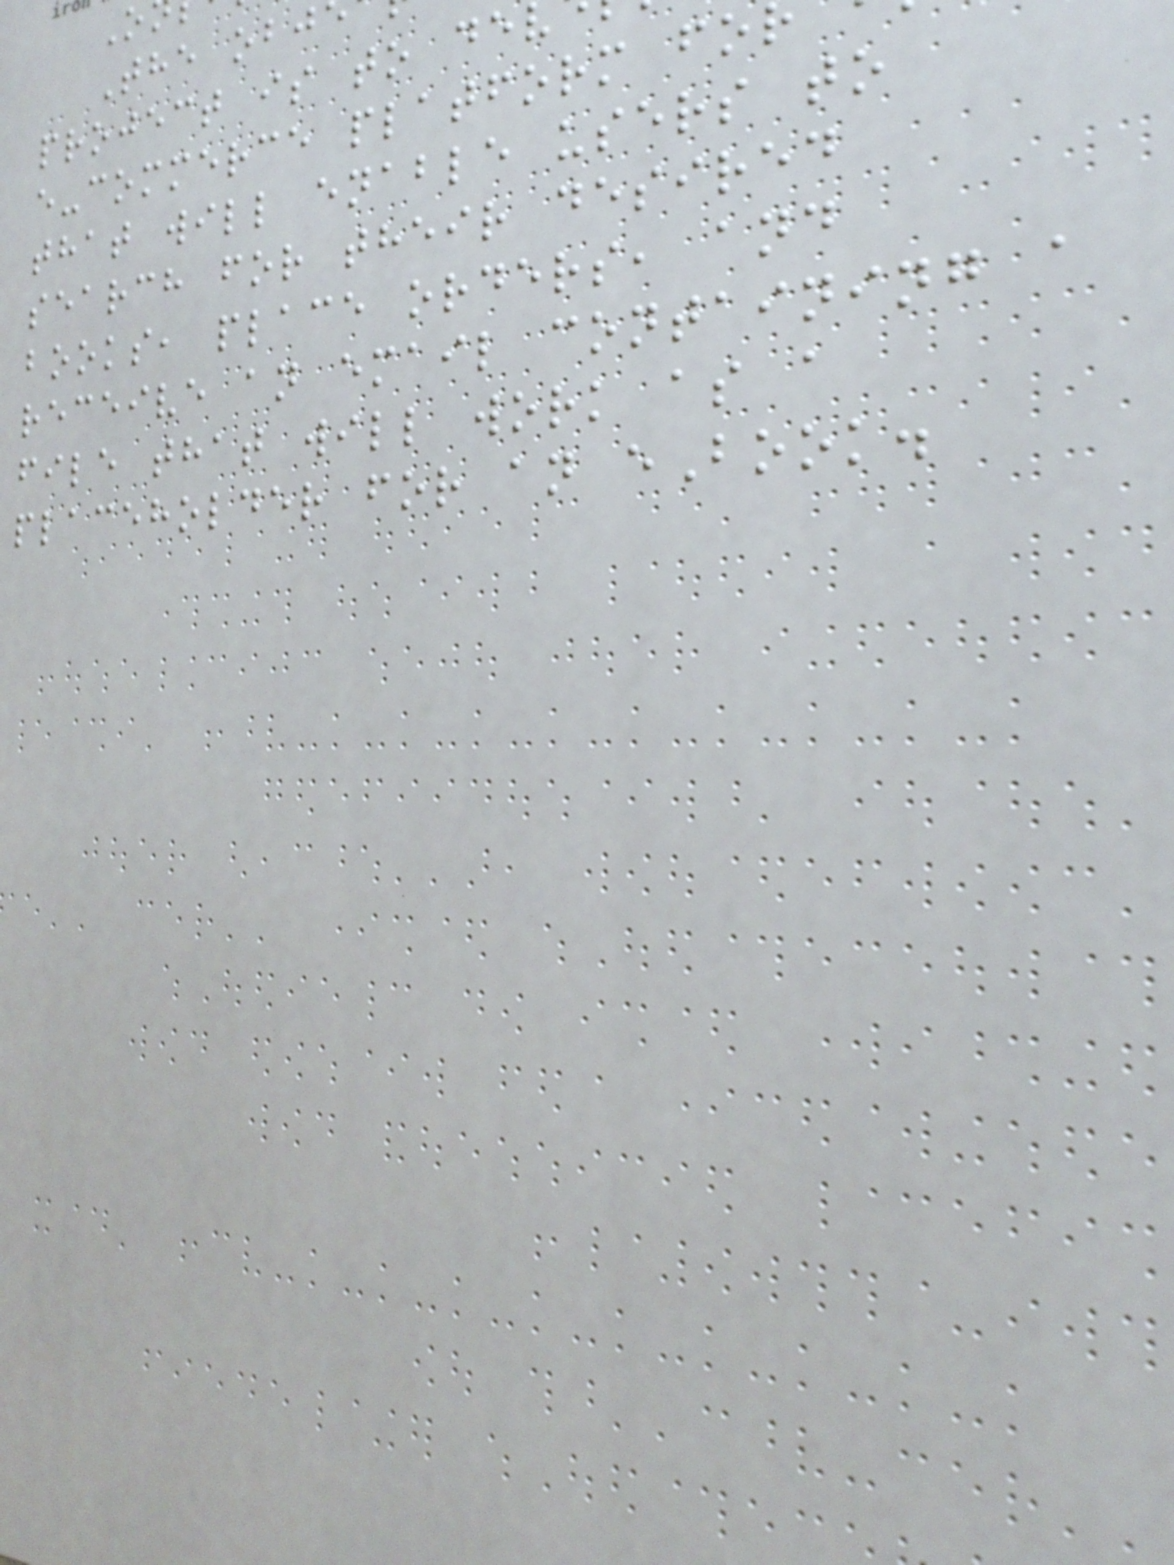The obj
project is to de
e-commerce platform fo
that will enable users to
search for their desired
books, place orders, and
receive an email containing a
file that will work as a
placeholder for an eBook.
